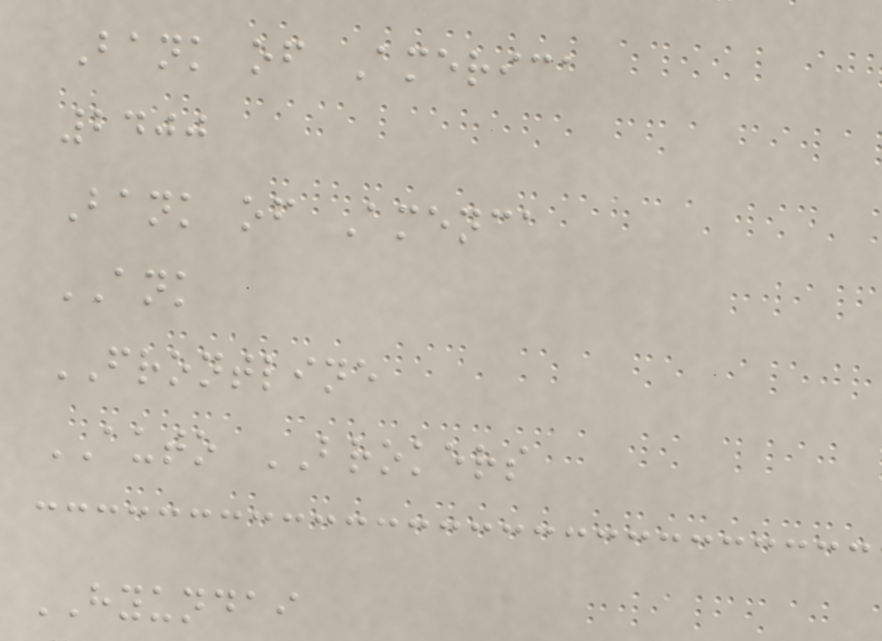Bank of America
2400
Bank of Amenca
ANK
FRONTLINE
AUTO BROKERS
HYUNDAI
